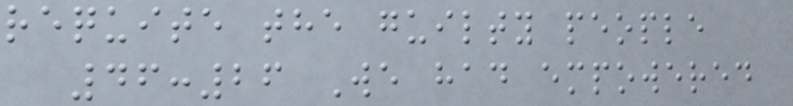requite the guilty people
46:26 We had empowered
